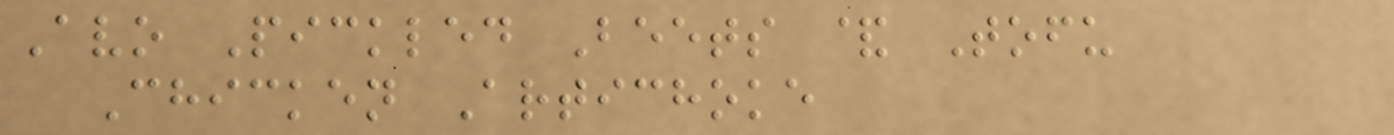Avo Pickled Beets & Tofu
Chicken Artichoke
